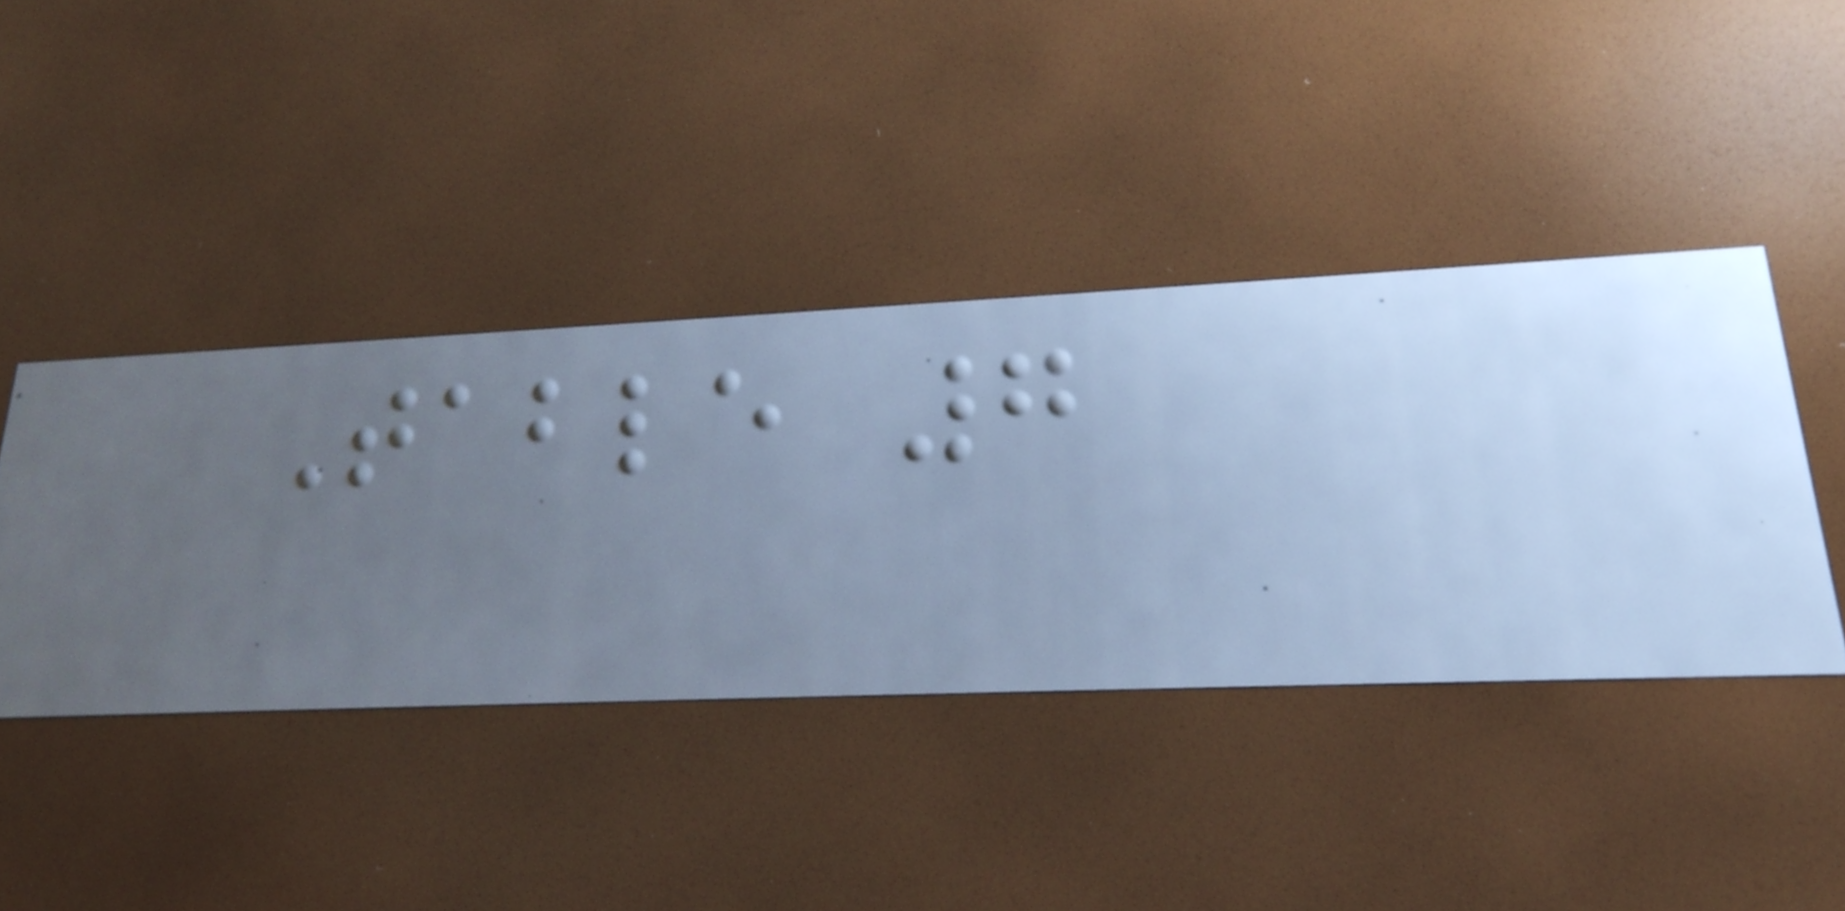Table 7
